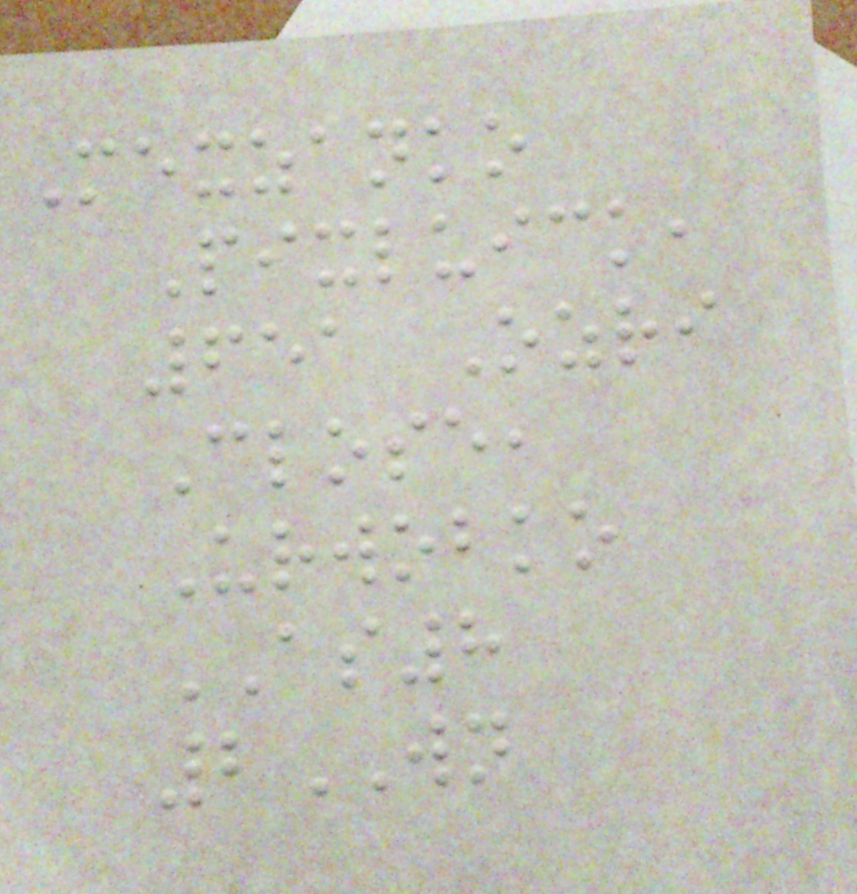Mexzanko
Pixluick,
651 Ozri
Close,
Urwobko
AS8
2WN
